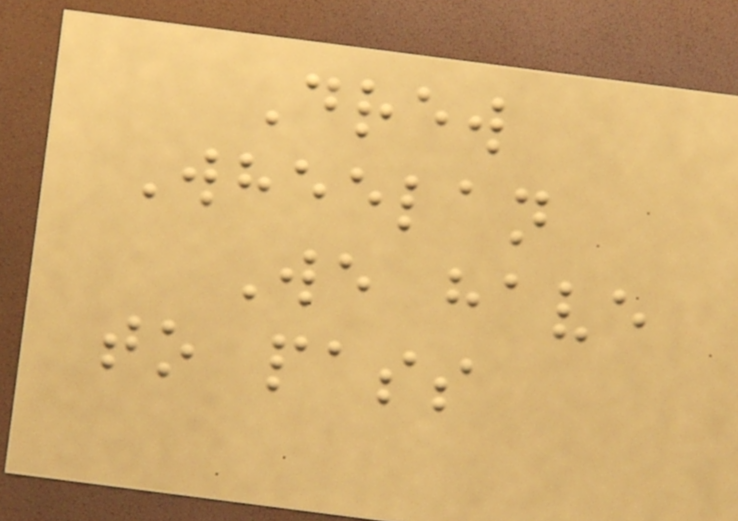Drew
Wheelan
We have
to pass
